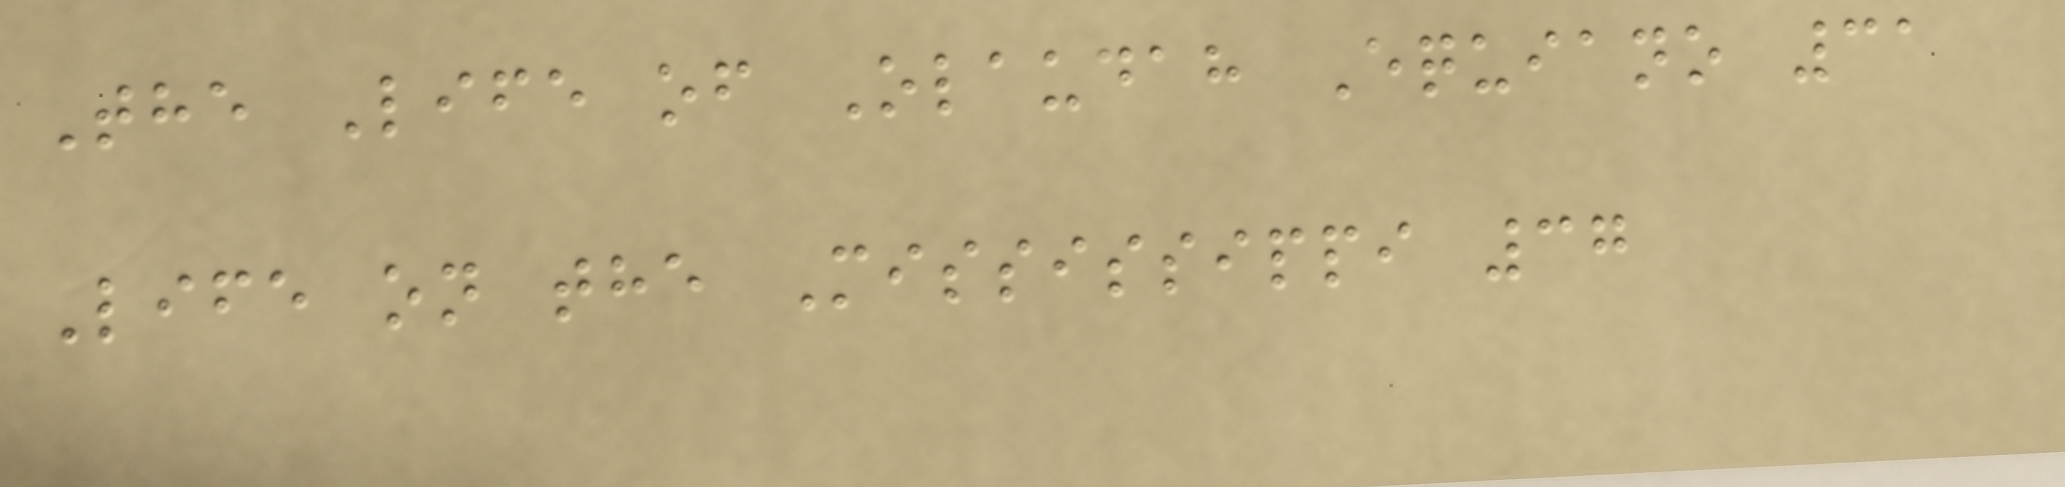The Life of Olaudah Equiano 31
Life on the Mississippi 37
